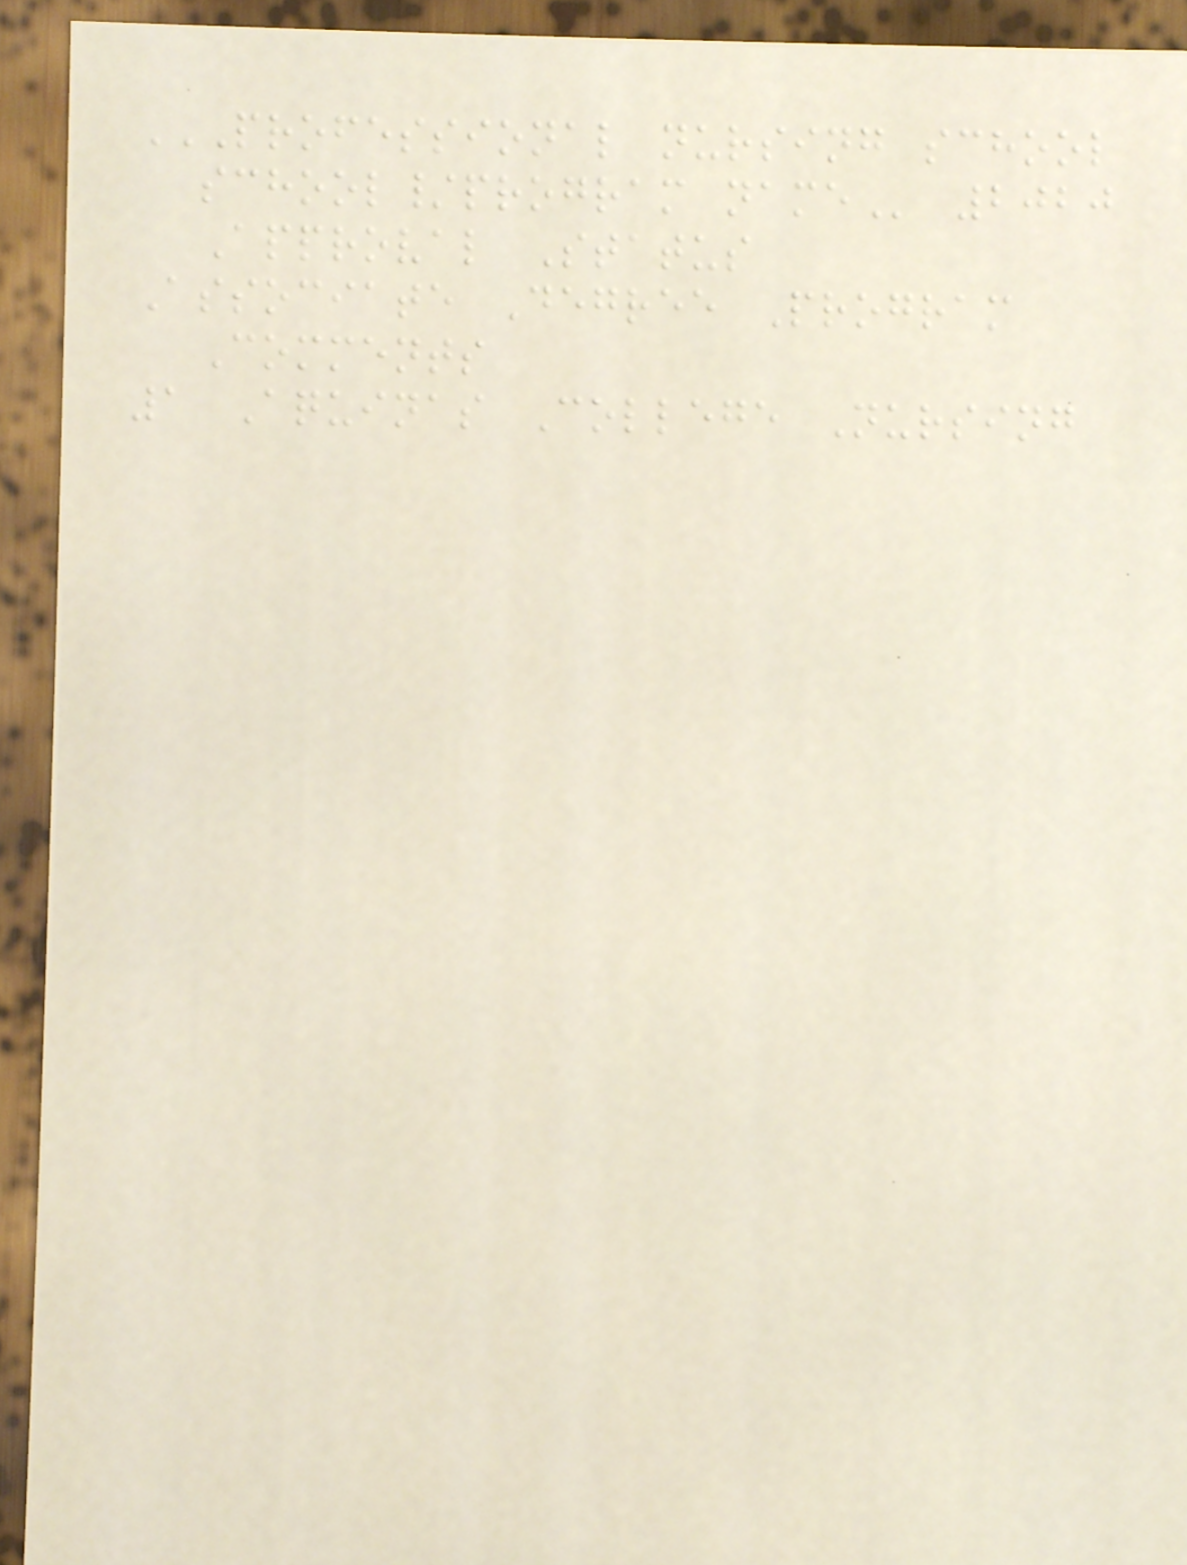PROFESSIONAL NURSING SCHOOL
SCHOOL/PROGRAM NAME 2020
Approval Status
Associate Degree Program
Comments
1 Aquinas College Nursing
